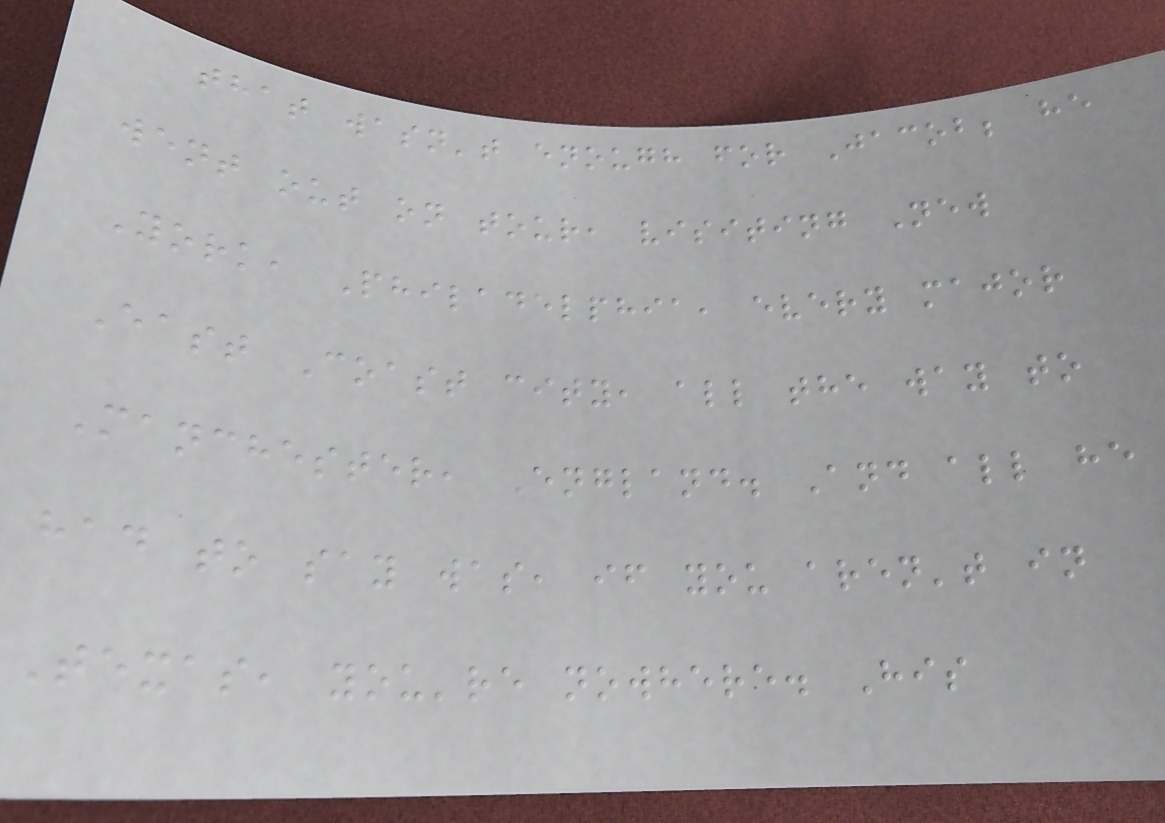that wasn't enough for Jacob; he
went out on tour, visiting New
York, Philadelphia, every major
East Coast city, all the way to
Manchester, England. And all he
had to say was, if you aren't in
Texas, you're nowhere. His
